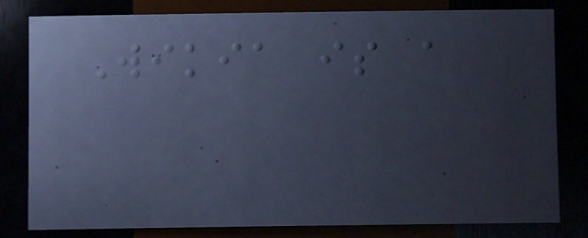Wikia is a
